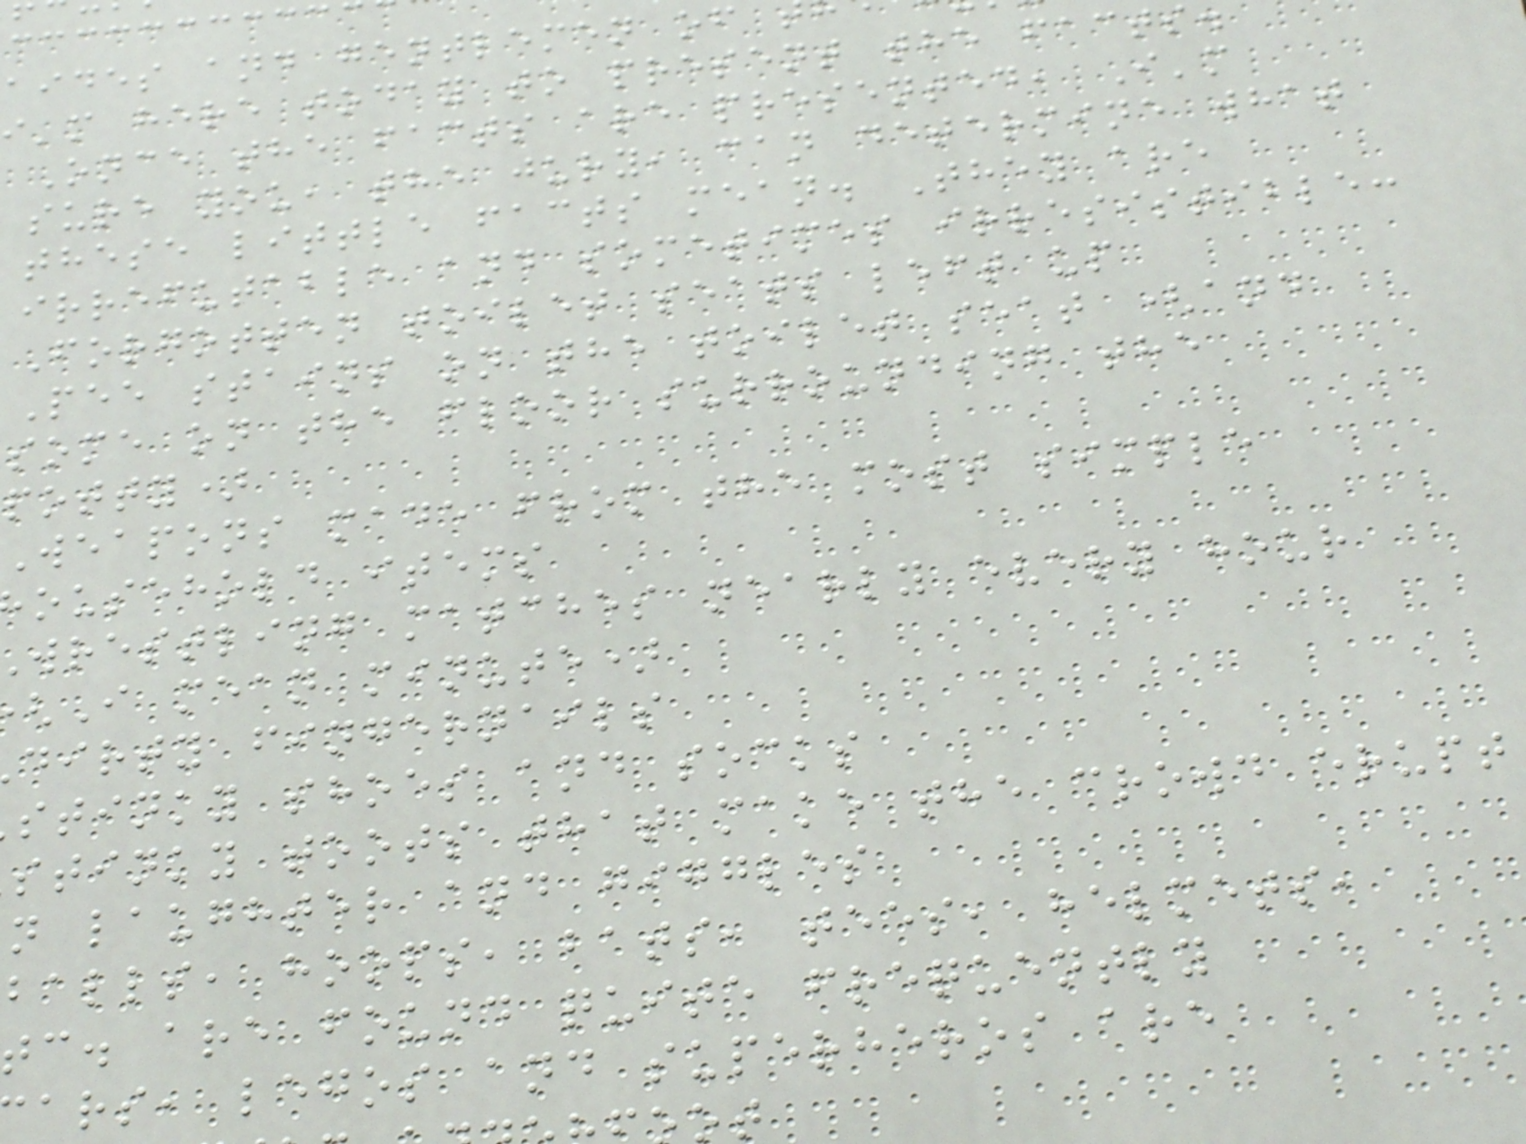aides and gentlemen of
i'm here today to present the facts
Once the facts are presented, I'm
sure you, the jury, can determine what
these little facts mean. They are
irrefutable and sometimes irresistible:
Forgotten toilet seats left up
Pee stains on the toilet seat (and
some on the floor surrounding the
potty)
Weapons made from the most simple
ousehold items
wrestling matches nearly every hour
I mean minute)
dirty fingernails
stinky shoes and socks
stinky toots that make the crowd erupt
n laughter and giggles
balls, hoops, bats, tees, helmets,
tc. are found quite frequently
ars, legos and superheros are
